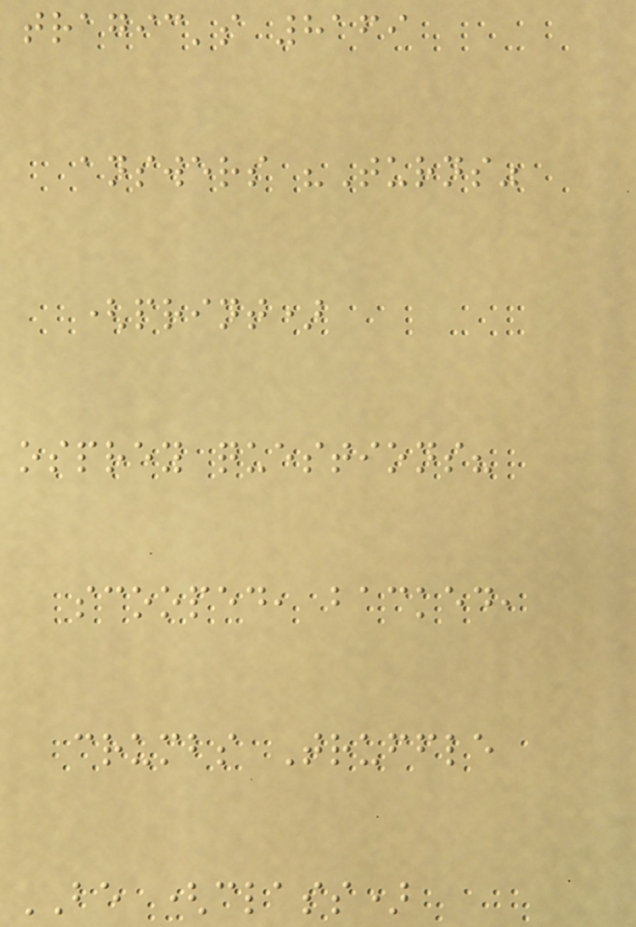tragic's 8169
answers "Turns"
(print)
osprey questions?
scooped, backed,
crumbs Truffle
BE (class)
